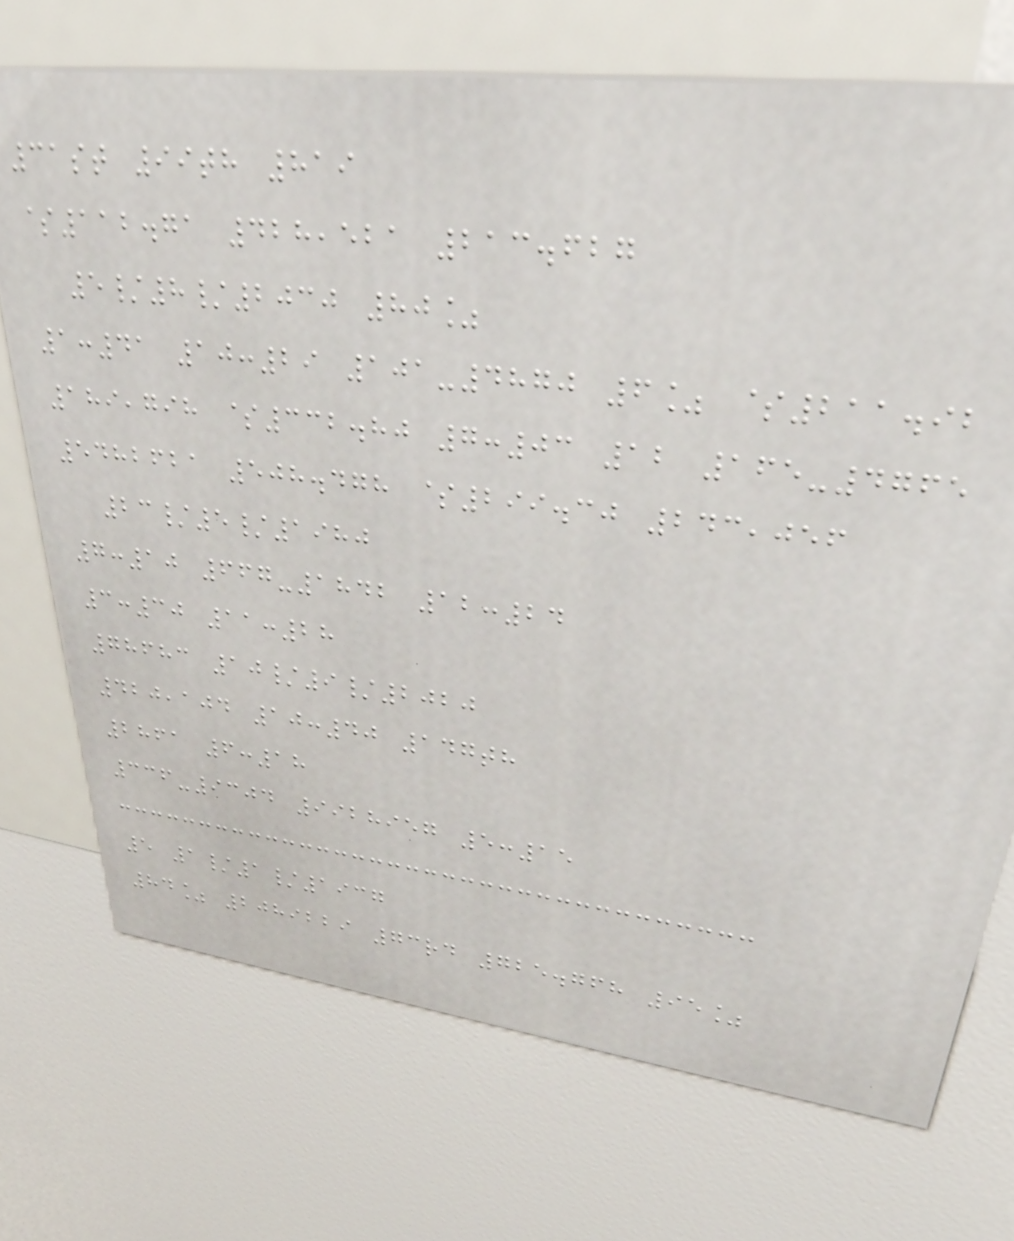31st 99th 819
$112.71 428,521 213.627
5/8/2030 80%
1:41 10:29 101-4870 6% $211.92
189,798 $332.80 7:03 12 165-4765
5482621 508.478 $299.30 243,056
23/5/1980
7:10 667-1842 12:24
3:30 11:28
78683 10/9/2020
420,104 10:40 147th
2861 6:18
336-9304 9928957 5:15
5 1/1/1937
84% 2089229 73rd 725.768 95%
